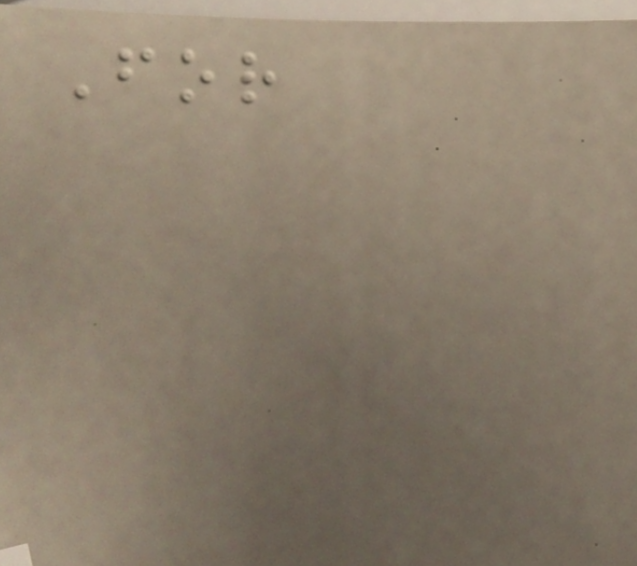For
